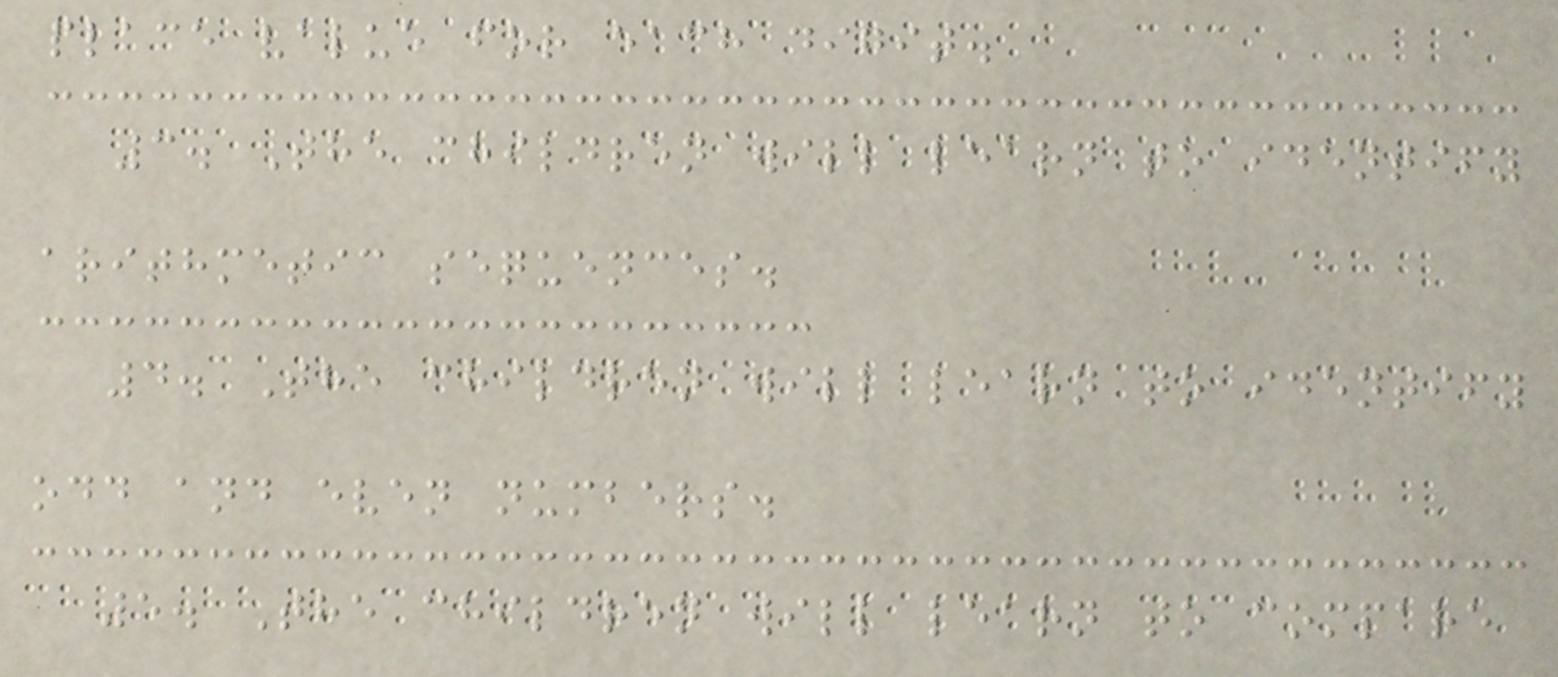place value for each digit.
3. The children will learn to identify
arithmetic sequences.
4. The children will learn to identify
odd and even numbers.
5. The children will learn to compare
